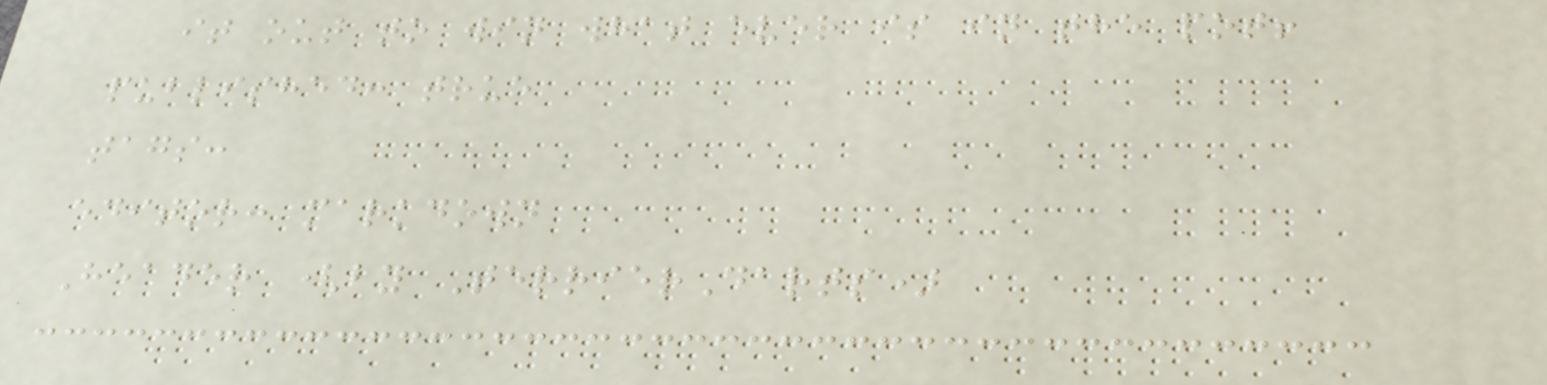it out to win what ever is in the pot!
published: true
tags:
editor: markdown
Header (by TerrierDarts)
